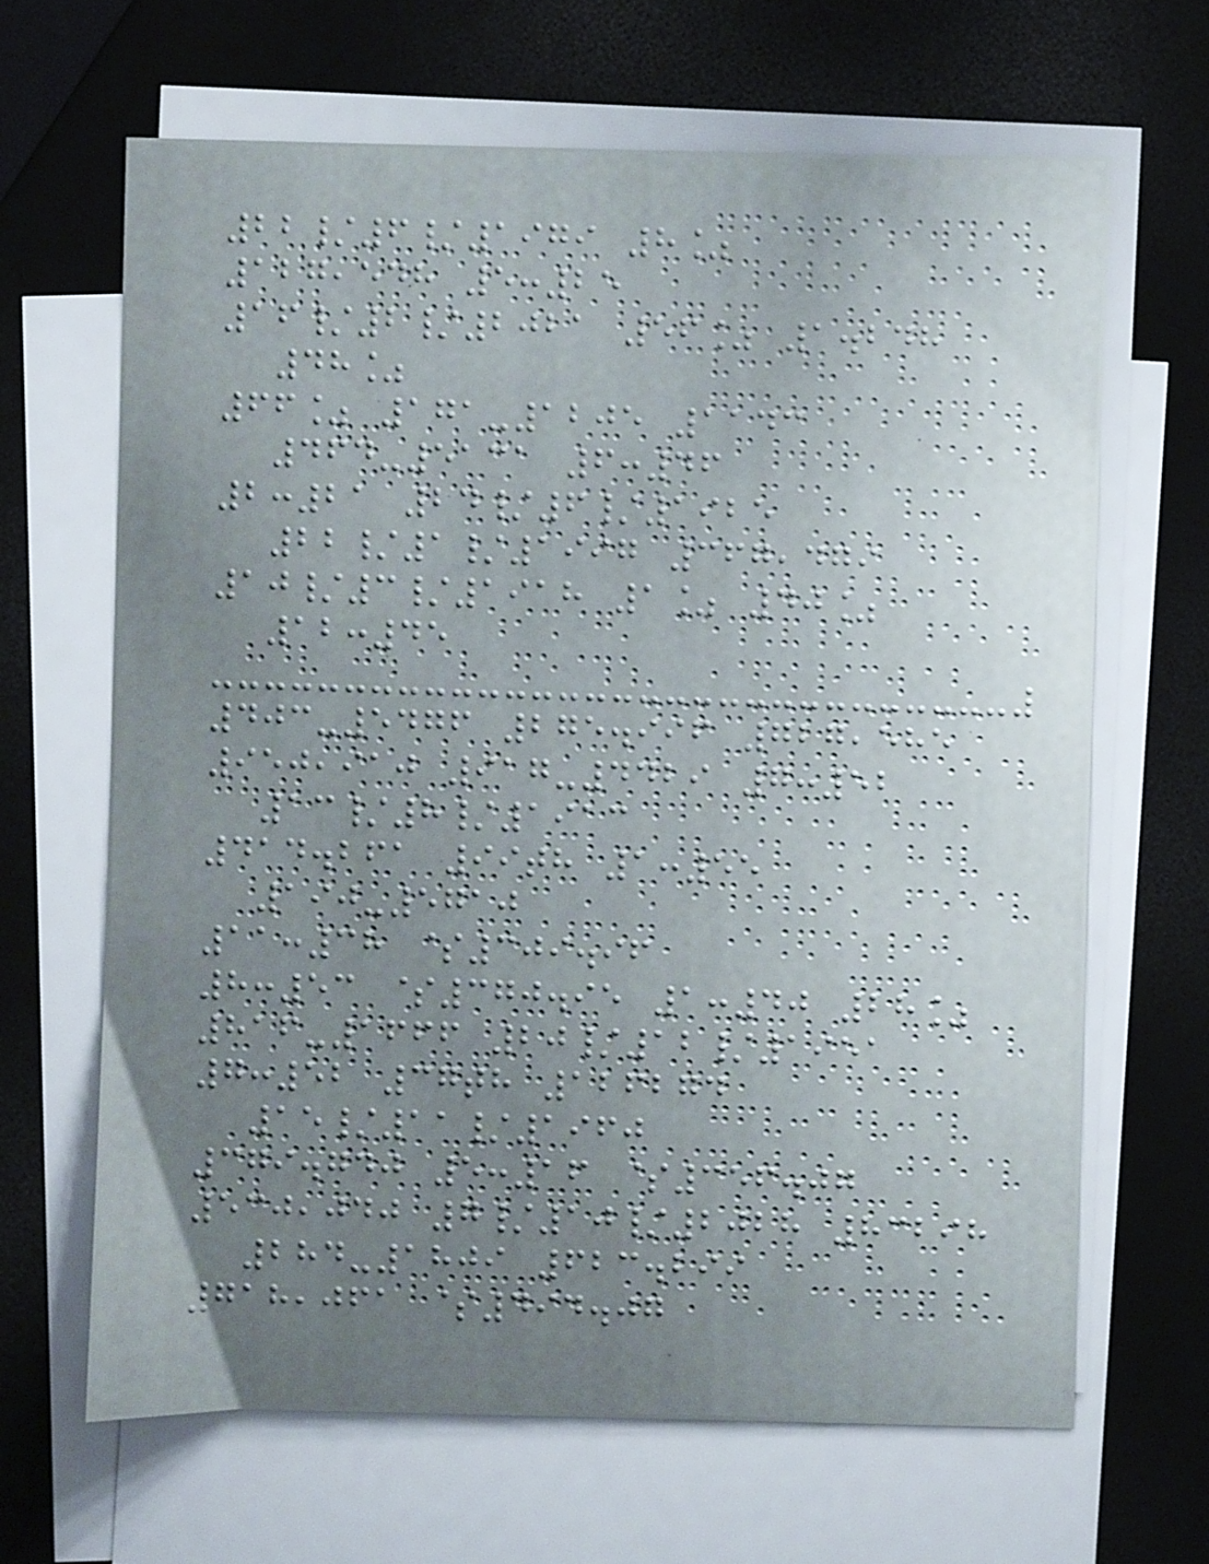22/6/1979 8%
127,548 5:25
16/2/2021 56% 1.248
48%
66% 171-1205 1143
464-5131 6:46
2:21 24/6/1925
22/1/1997 367,479
10/3/1918 1% 40%
12:45
403-5476 275.996 727,585
950,910 917-4429 7:52
13/8/1913
414.261 99th 1:55
190-5710
11:38 $309.96
8:53 $370.95 1:40 28%
816-1666 20/12/1951
7:52 37th 126274
15/11/1960
379.740 5:16 $356.07
530,040 7/10/2028 83298
284-1809 623.299
718,061 $494.07
